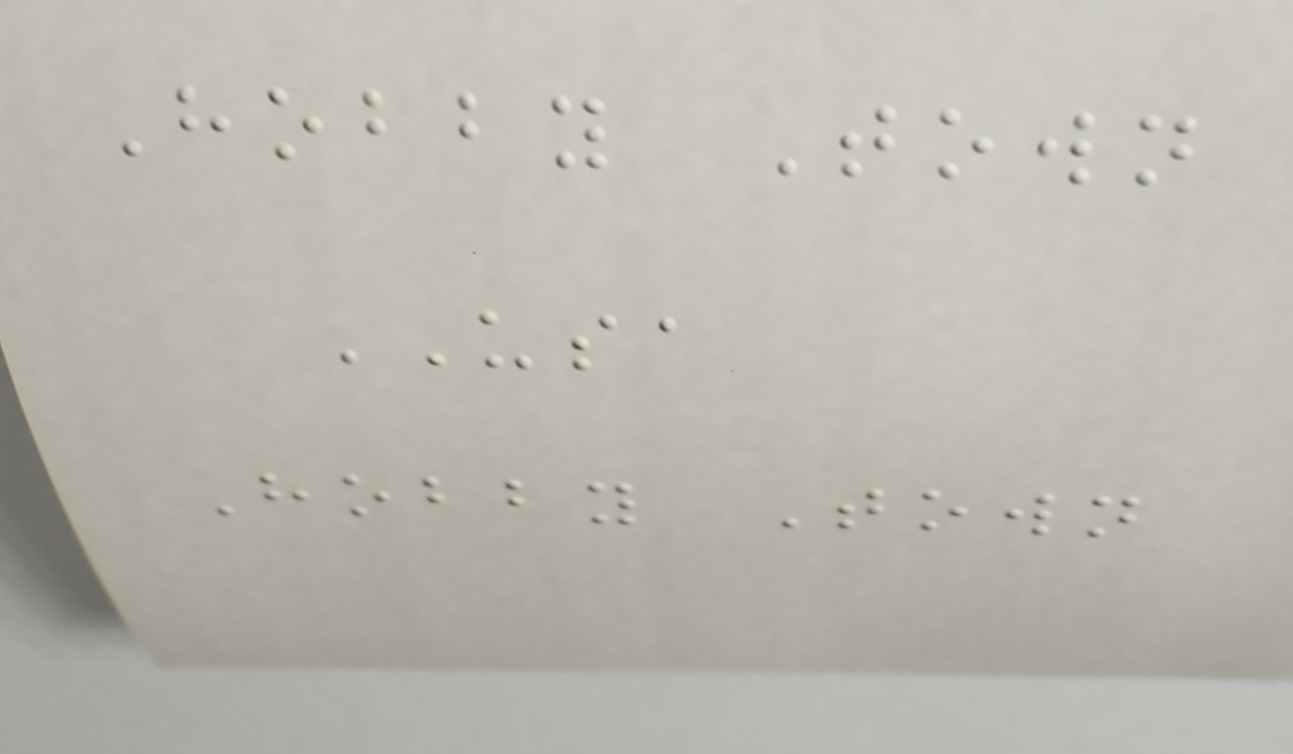Hobby Town
USA
Hobby Town
